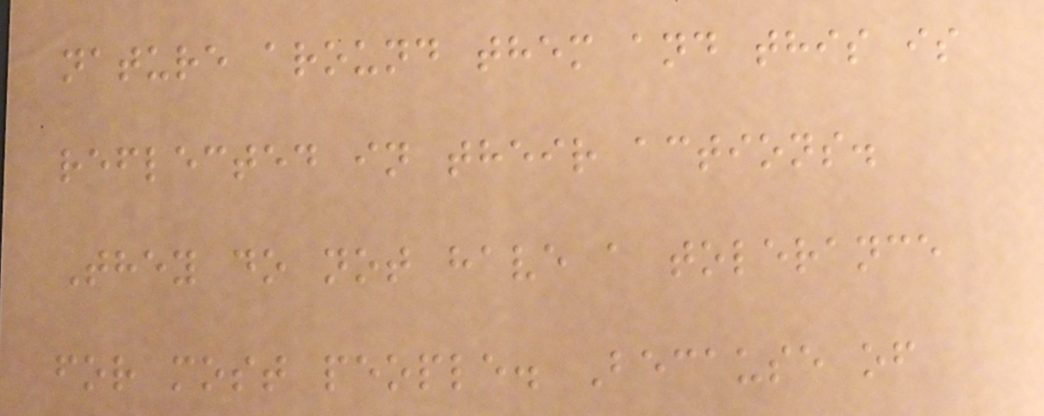nature around them and this is
reflected in their actions.
They do not have a tolerance
for most people. Because of
